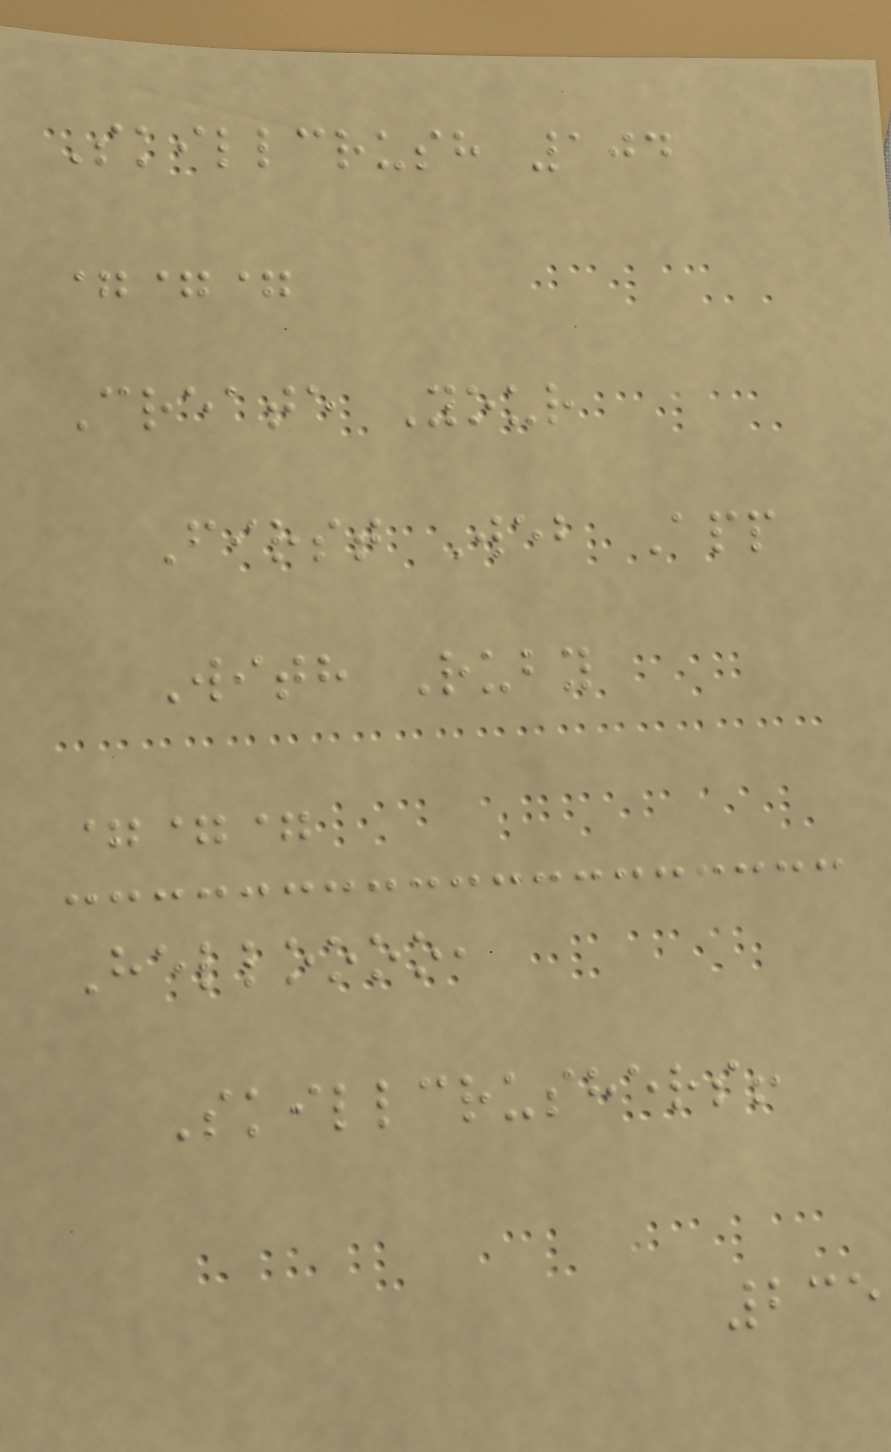Skillcrush 104
===
Create Your
First Web App
With Ruby
===
Helloooo,
Skillcrushers!
235
